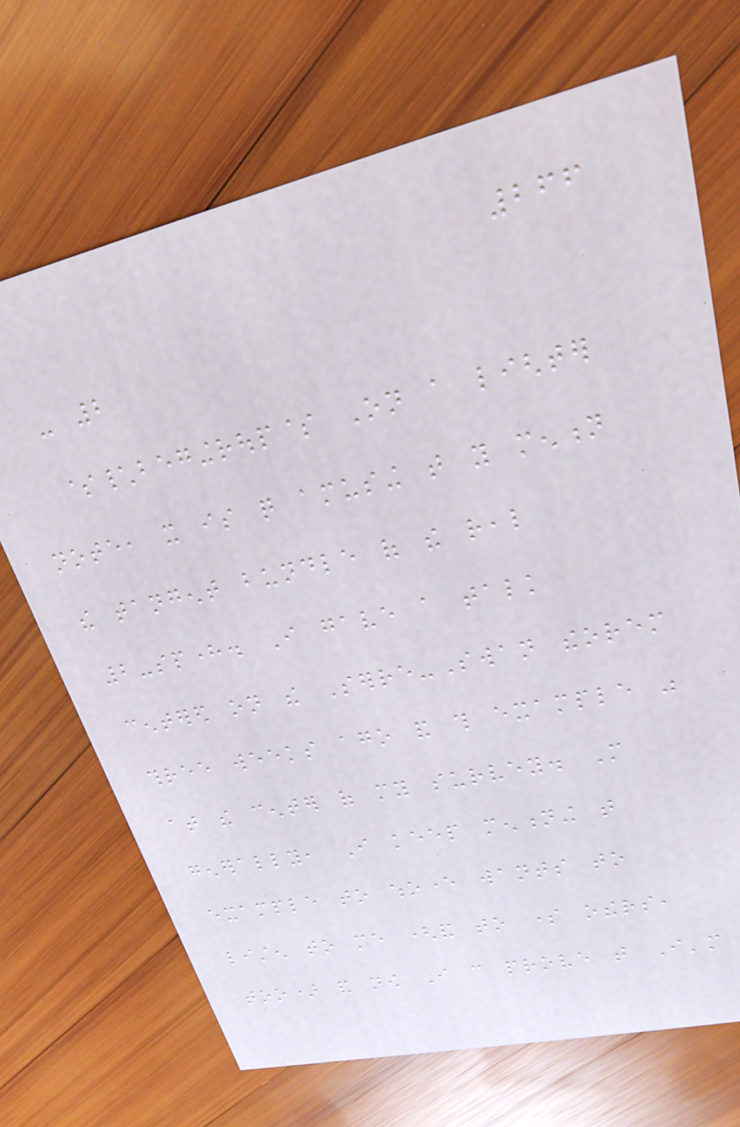266
- 2
$\begingroup$ On a lighter
note, it is quite amusing that you mention
the tangent bundle of the real
2-sphere. I gave a talk
centered on the Serre-Swan theorem
three weeks ago and this example was
at the center of my survey. More
generally, I keep mentioning that
example to whoever wants to
listen to me (and to some others,
too) and now I can prove that I'm
